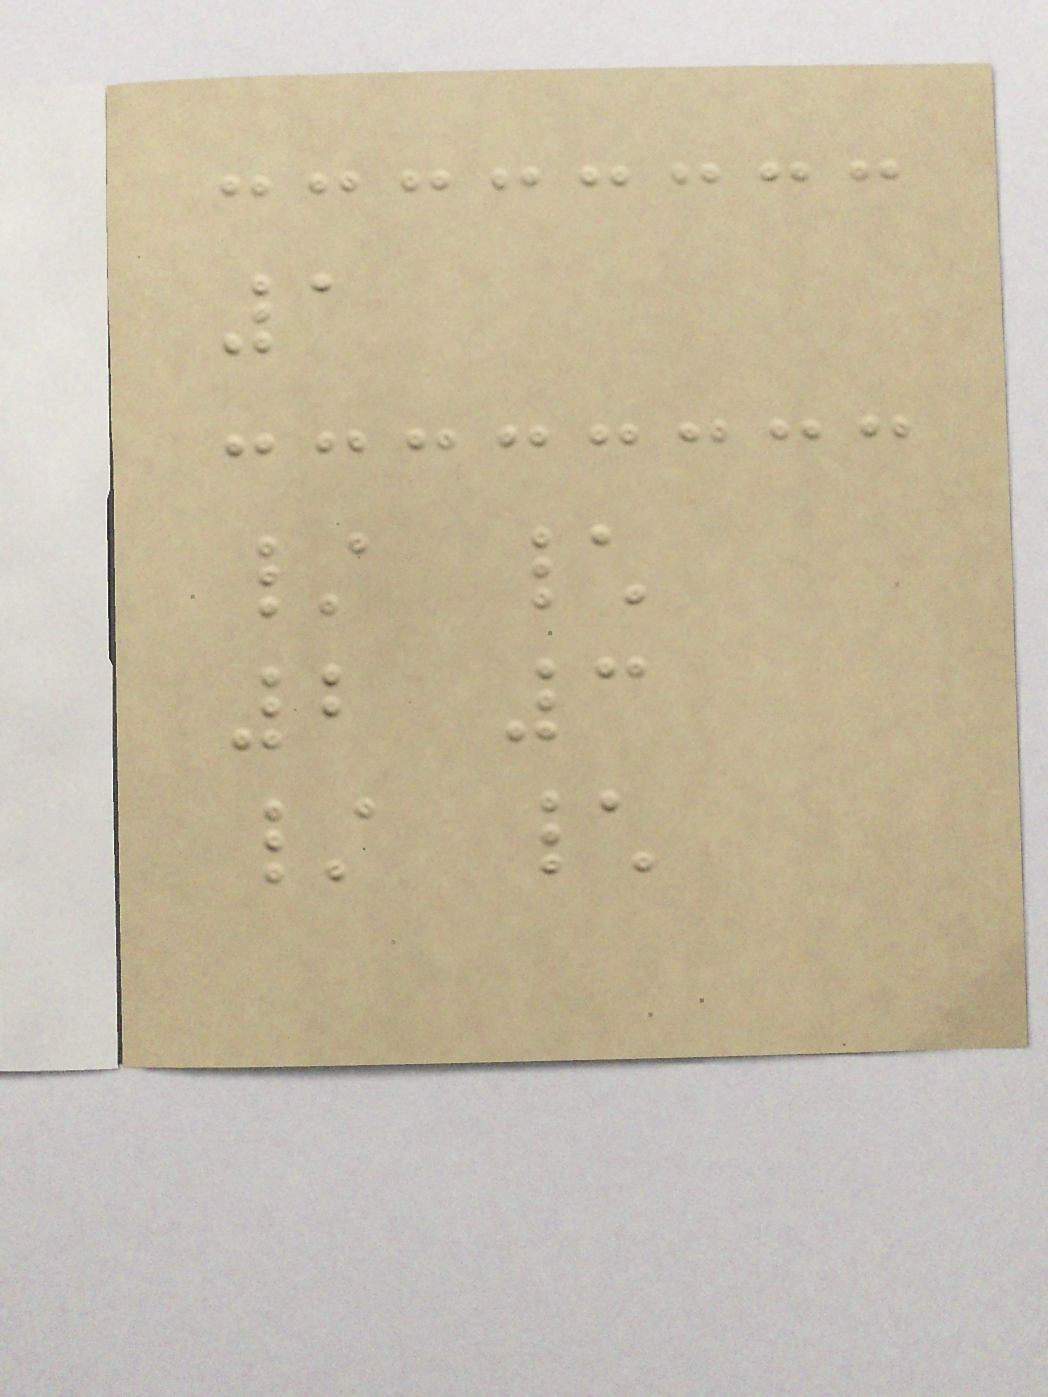1
/ \
2 3
/ \
